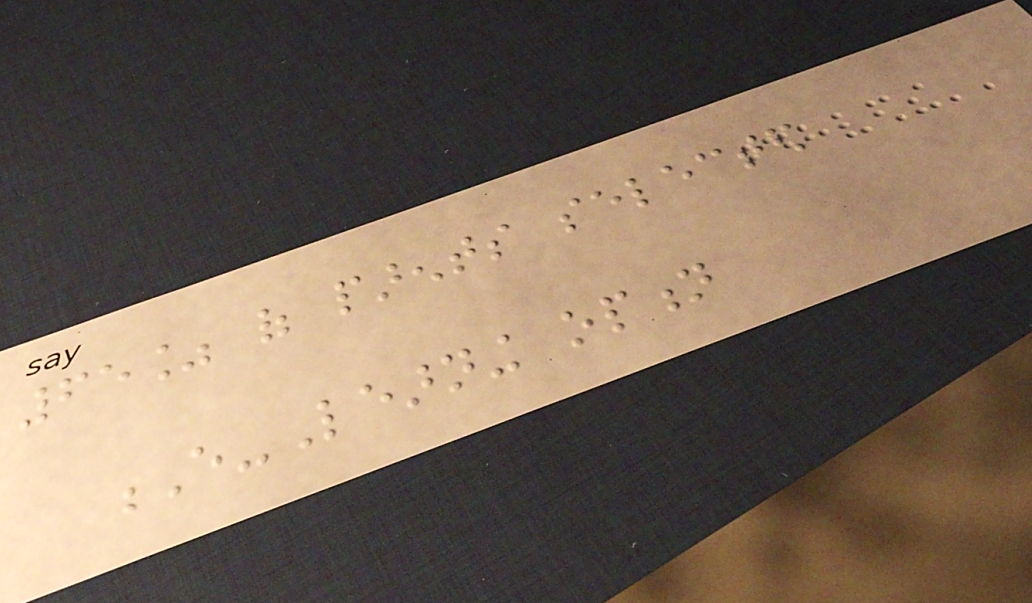65% of parents selected
E-Learning option
